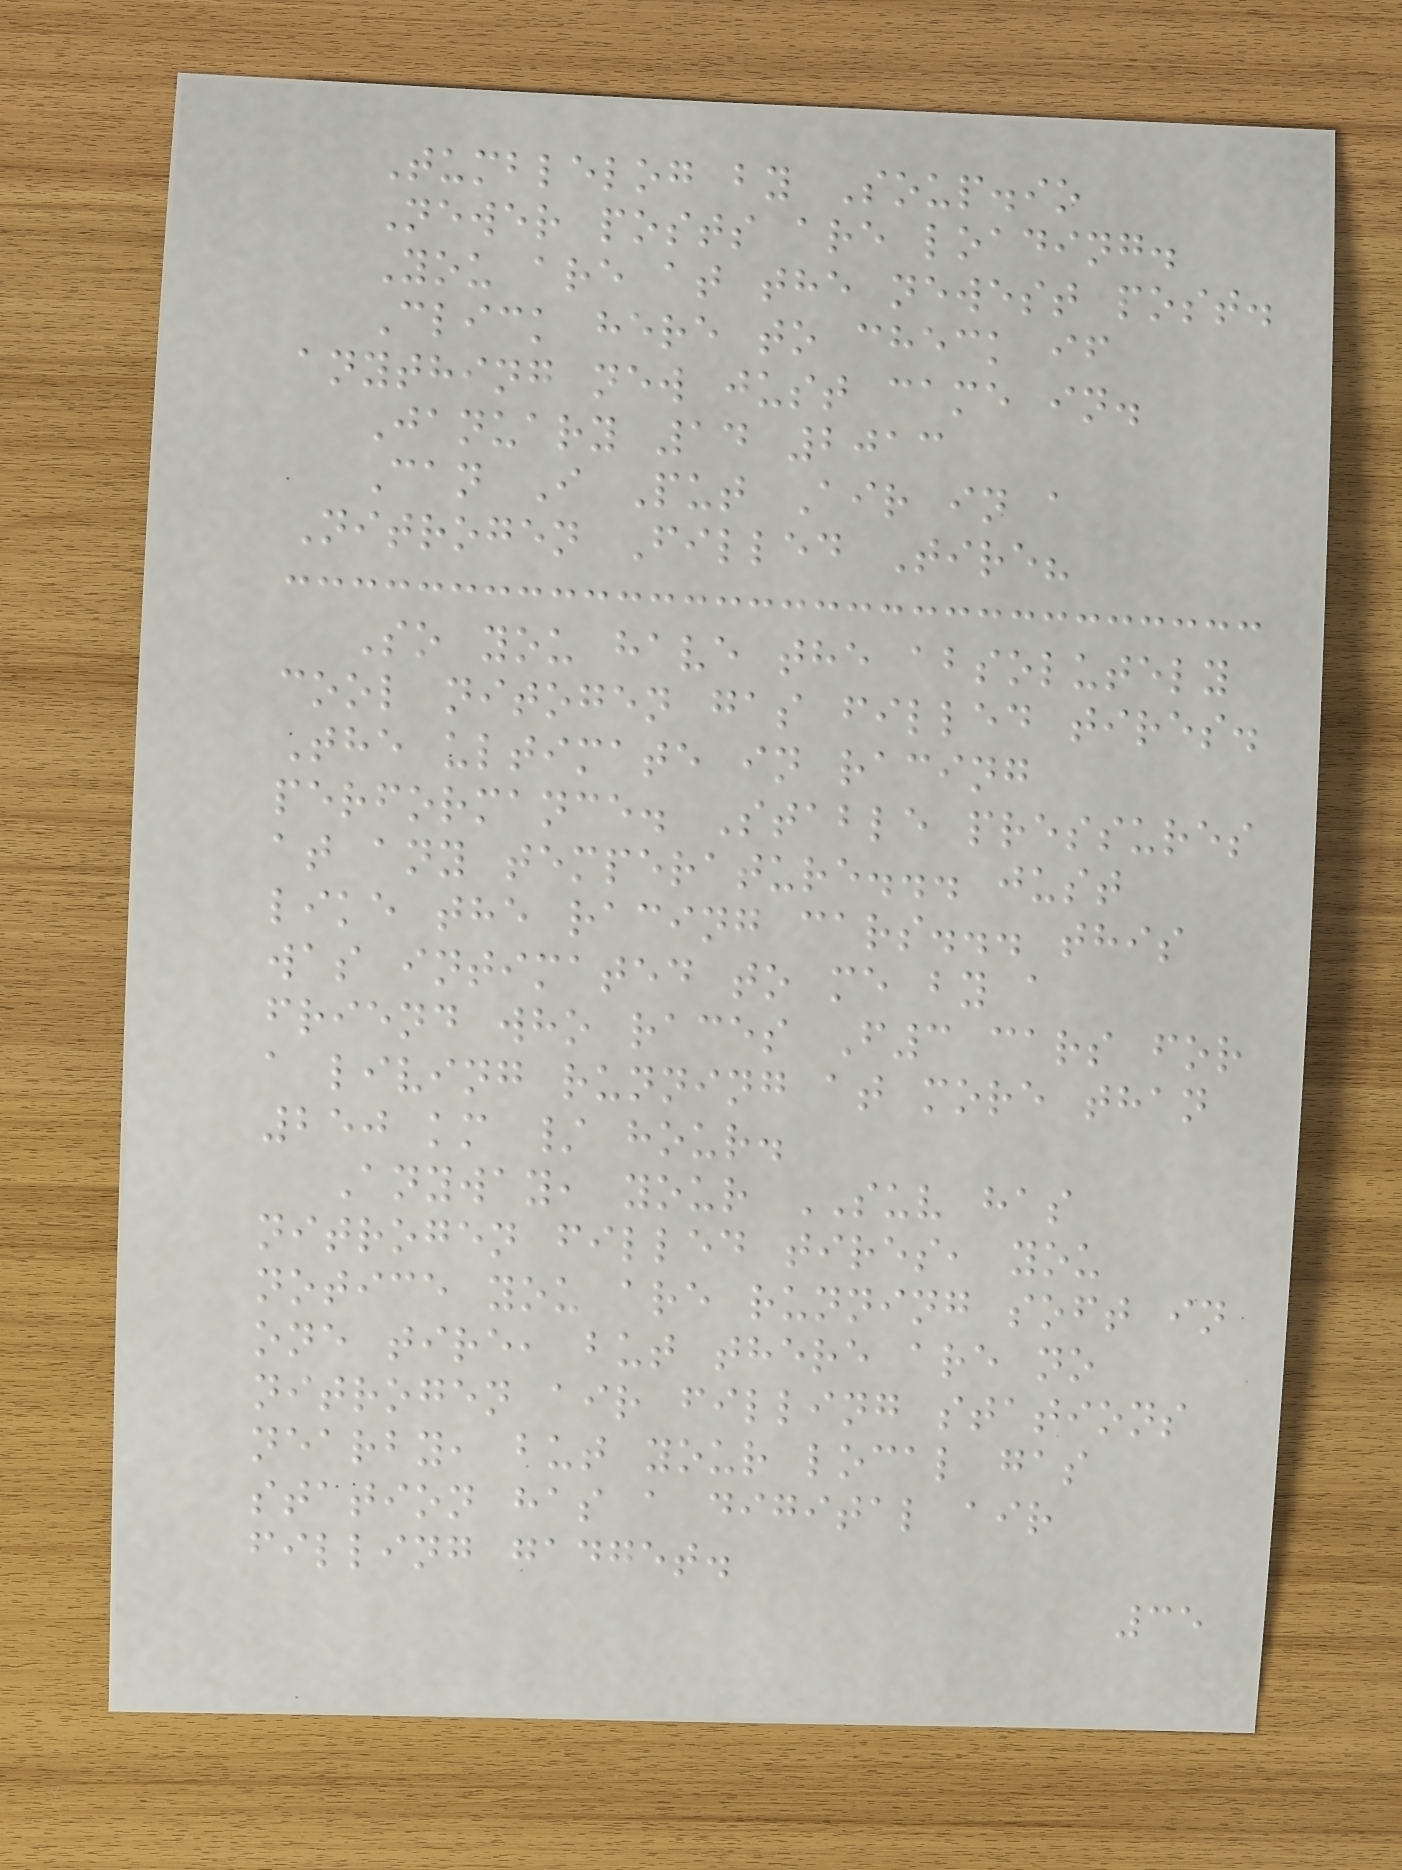Tumblelog by Soup.io
Newer posts are loading.
You are at the newest post.
Click here to check if
anything new just came in.
January 14 2013
Can I Put Air in a
Nitrogen Filled Tire?
So you have the absolutely
cool nitogen gas filled tires.
The ultimate in racing
performance. Stable pressures
at any temperature... just
like the racing cars... this
was intimated to me by a
friend who races F3 cars for
a living running at more than
250 km / hour.
Anyway, your SUV has
nitrogen filled tires, you
notice you are running soft in
one tire, but there are no
nitrogen air filling stations
nearby, but your local gas
station has a digital air
filling gadget.
35
